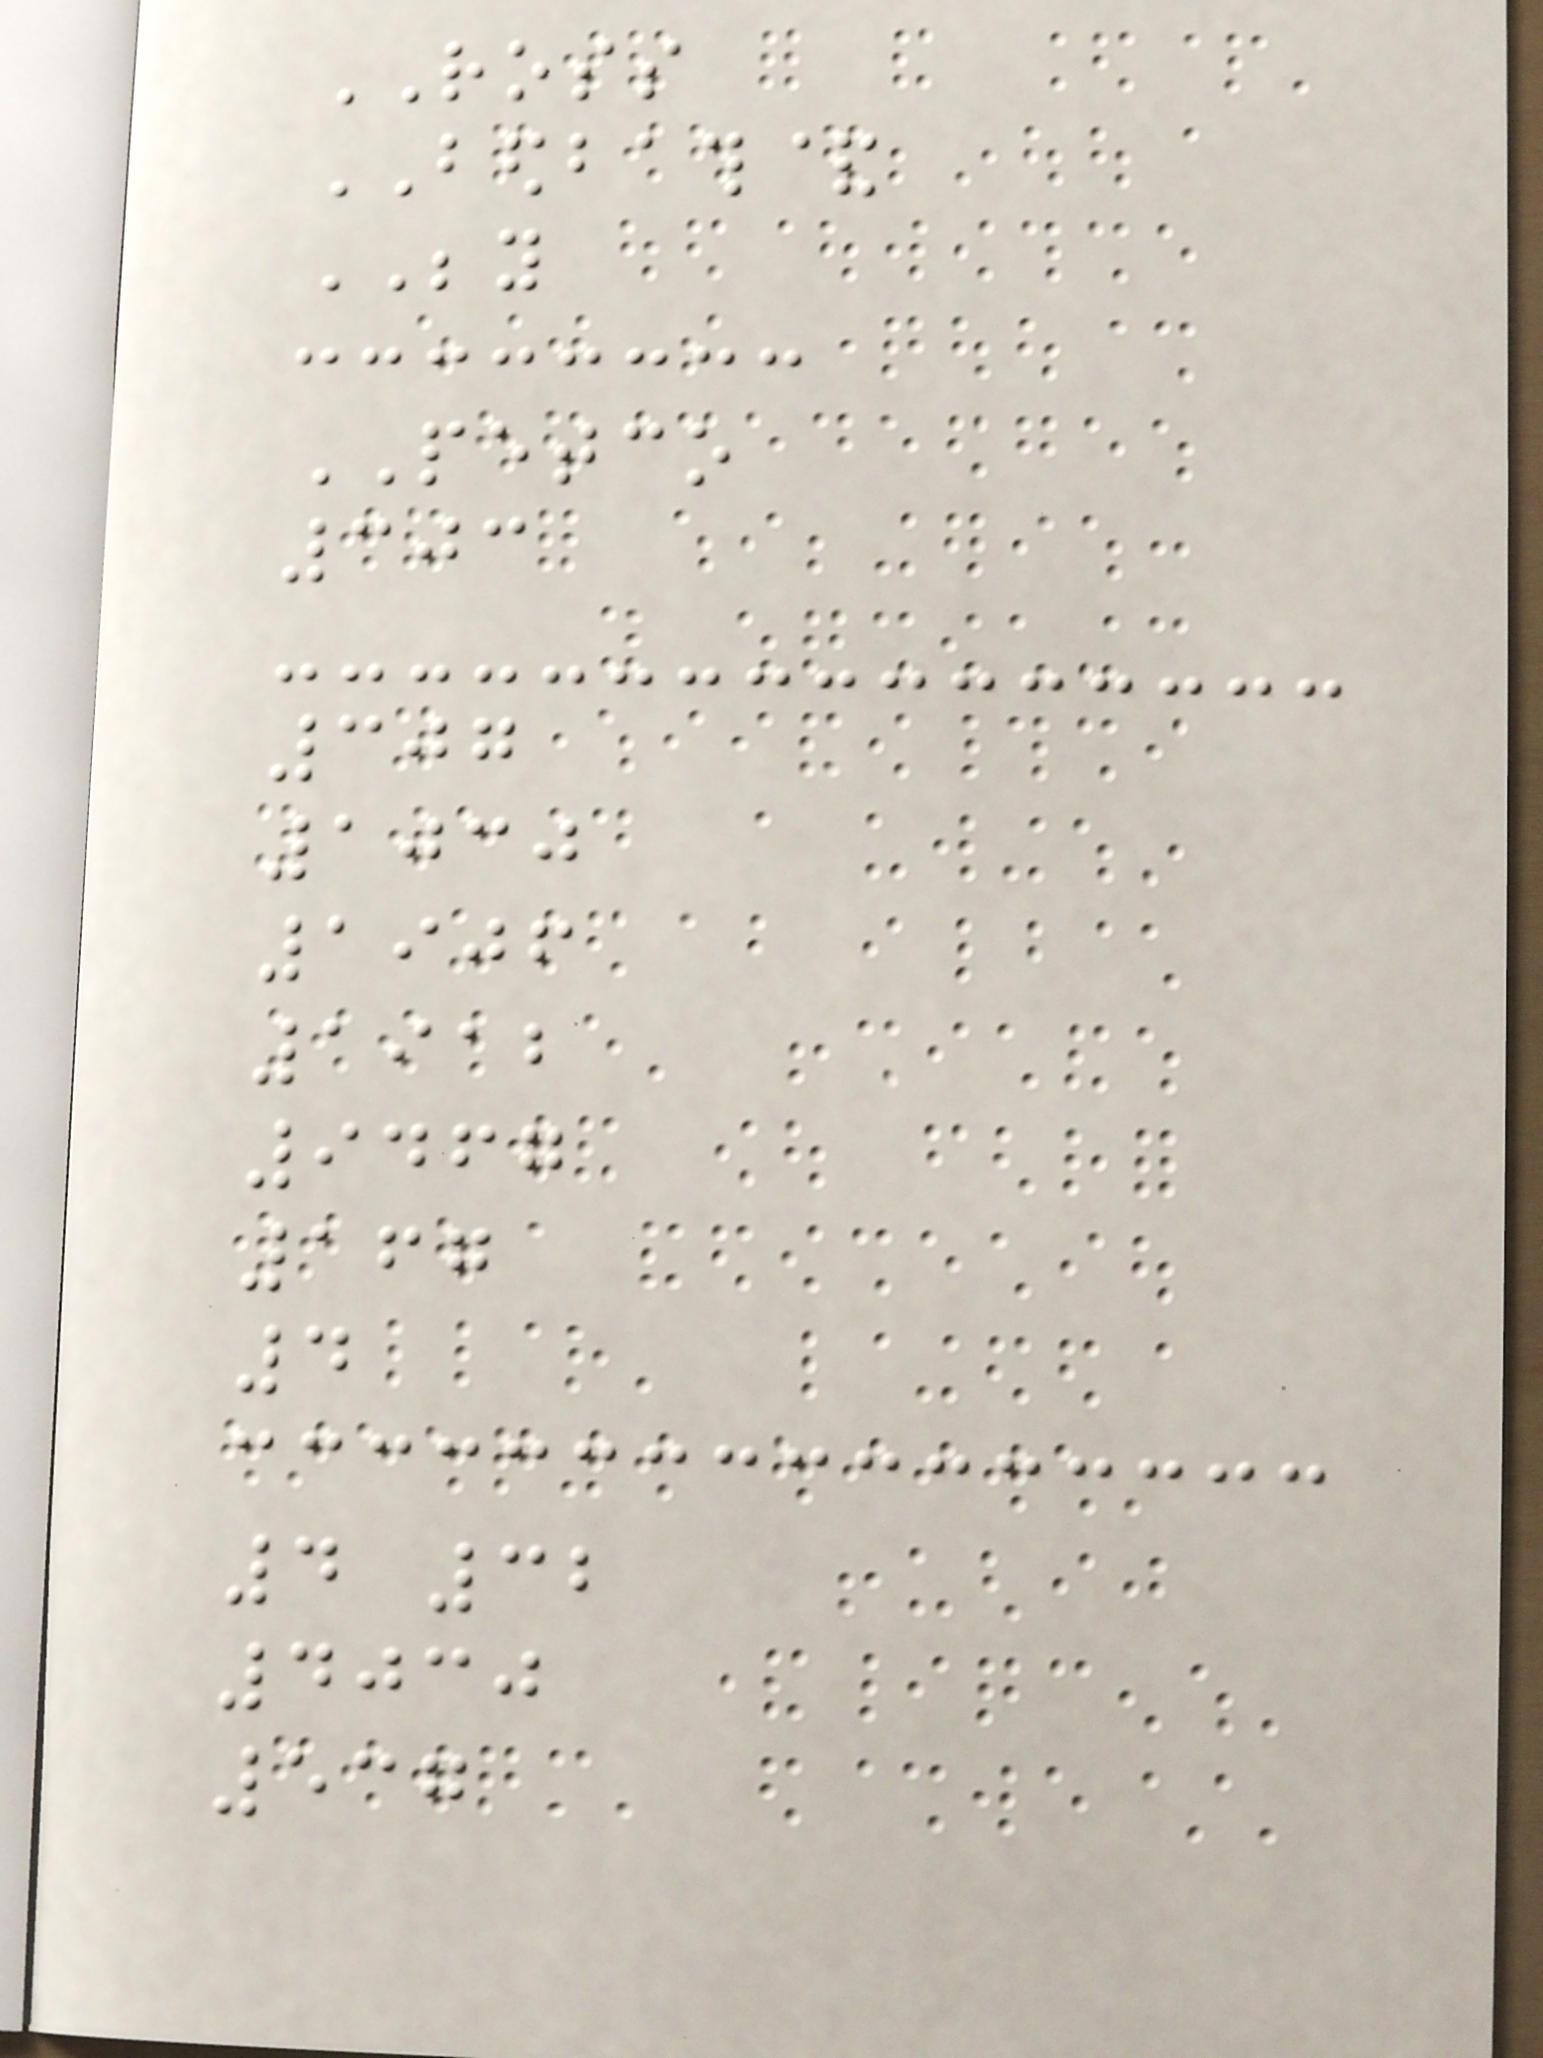ROSS
BEDBATH&
BEYOND
PETCO
303
307
1030
1906
1912
9467
167
4
4 32
4030
537
